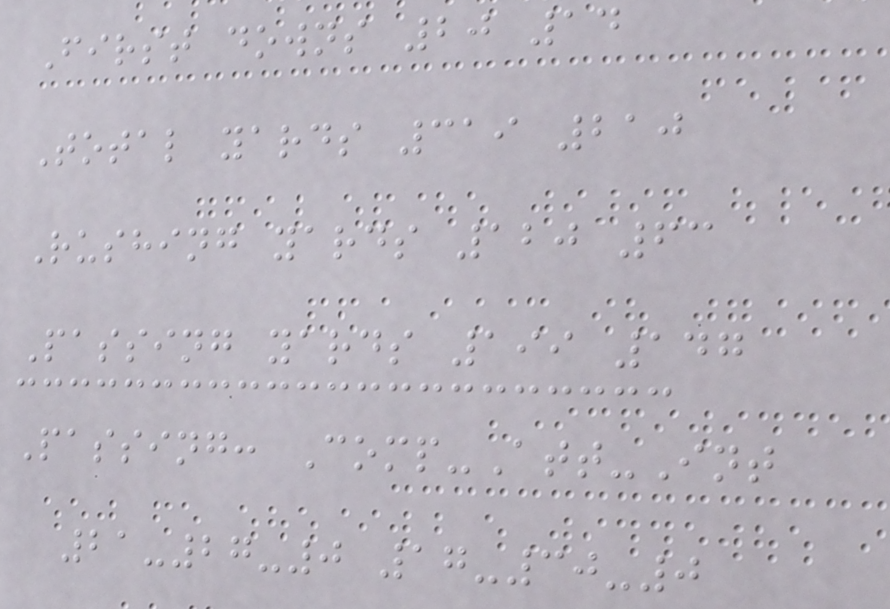First downs 20 14
Total yards 319 210
Rushing yards 120 63
Passing yards 199 147
Passing: Comp-Att-Int
21-27-0 17-30-0
